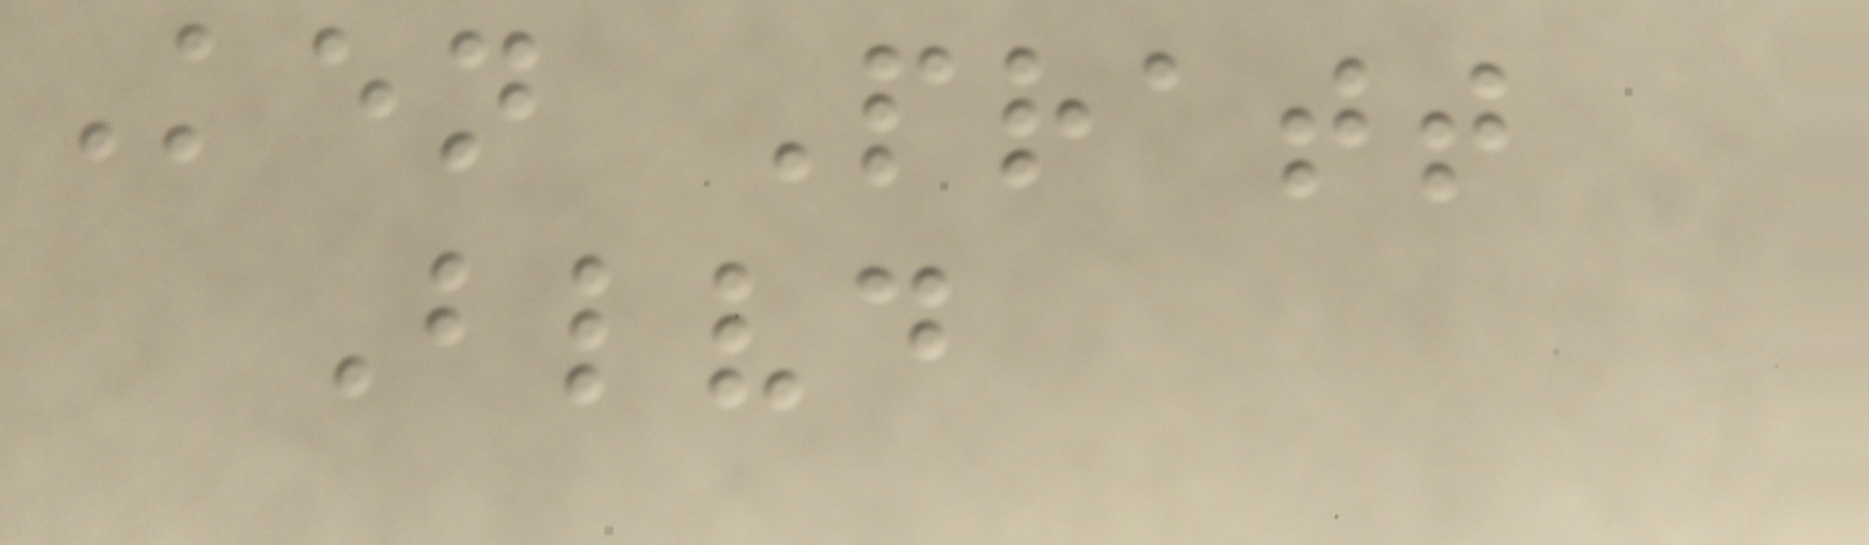Ken Pratt
Blvd
